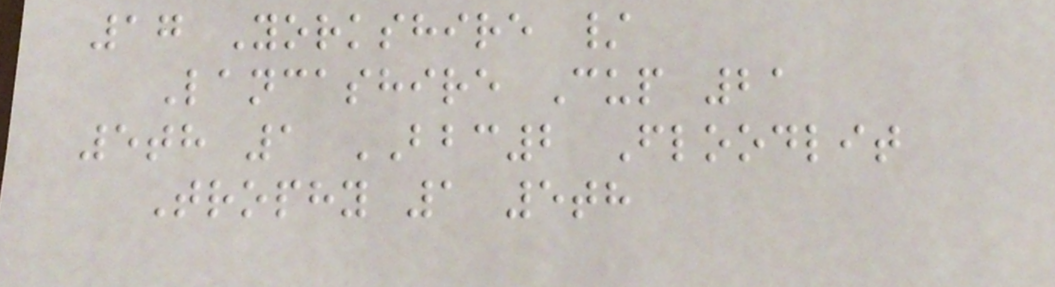17 Yorkshire /
Lancashire Cup 21
5th 1 BBC2 Floodlit
Trophy 1 5th
